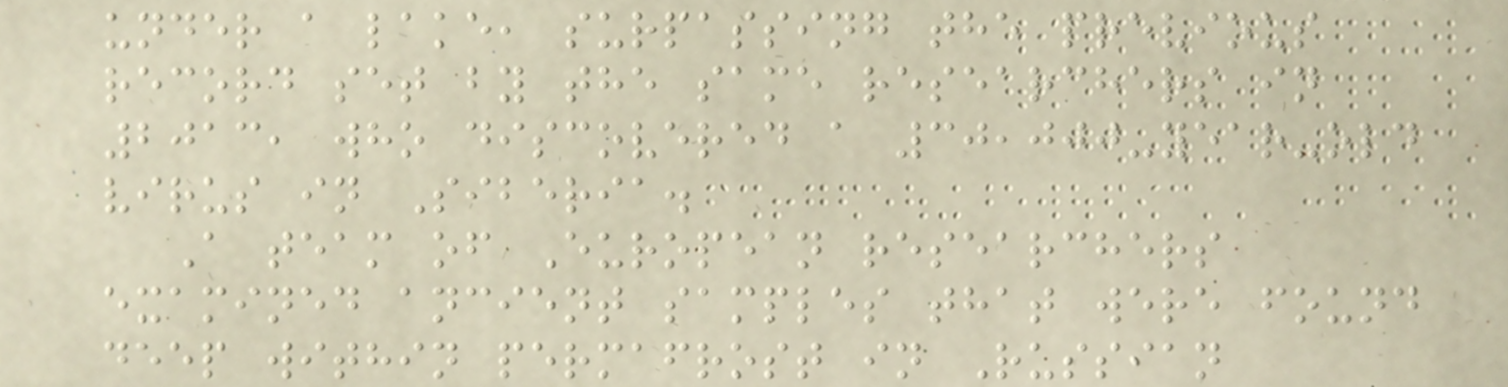under a lake, surpassing the previous
record set by the same researchers in
2013, who discovered a 30,000-year-old
virus in Siberia.
A team of European researchers
examined ancient samples that were found
deep within permafrost in Russian
